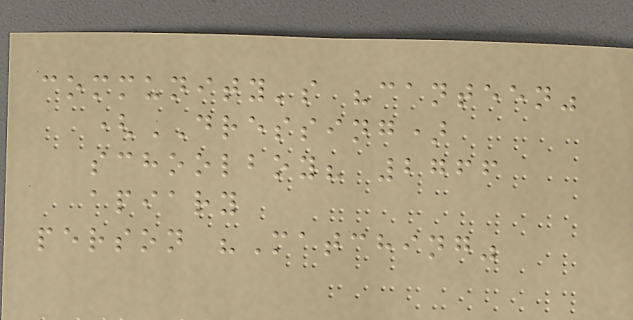community's "canteen"
(DRESSING)
schoolboy? 2766
apiary
person "Matching"
